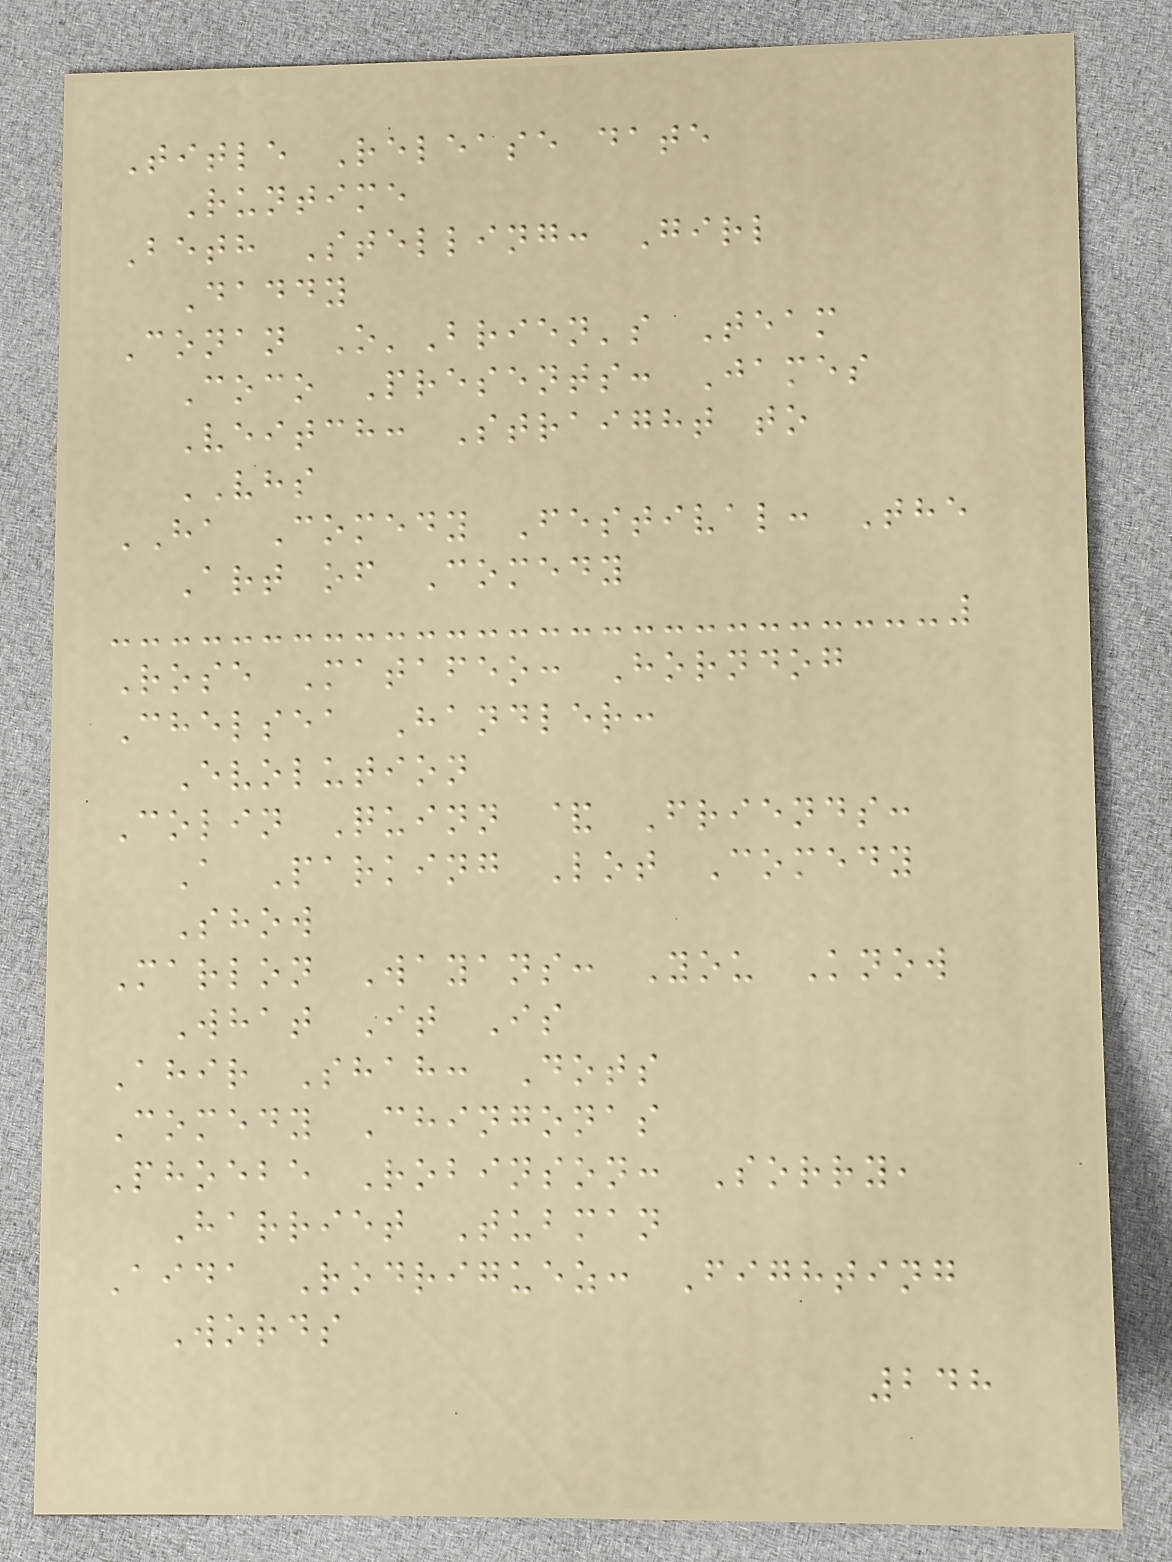Title Release date
Runtime
Beth Stelling: Girl
Daddy
Conan O'Brien's Team
Coco Presents: James
Veitch: Straight to
VHS
HA Comedy Festival: The
Art of Comedy
Rose Matafeo: Horndog
Chelsea Handler:
Evolution
Colin Quinn & Friends:
A Parking Lot Comedy
Show
Marlon Wayans: You Know
What It Is
Ahir Shah: Dots
Comedy Chingonas
Phoebe Robinson: Sorry,
Harriet Tubman
Aida Rodriguez: Fighting
Words
248
